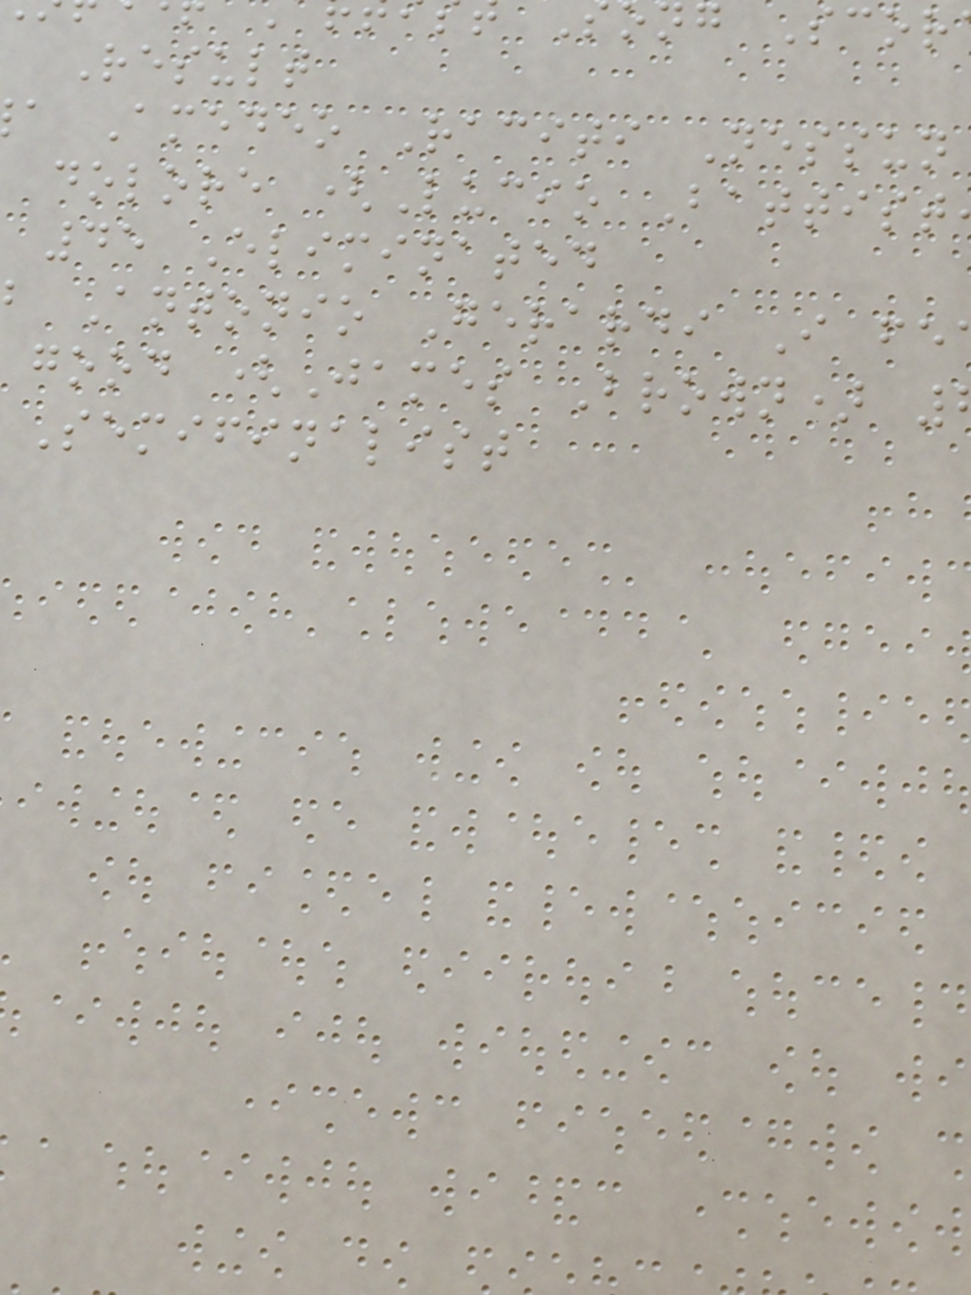ng Scor
Result
a Amedeo Raciti Nessun
dolore (Lucio Battist
45 Eliminated
Antonio Gerardi I fe
good (James Brown)
Semifinalist
